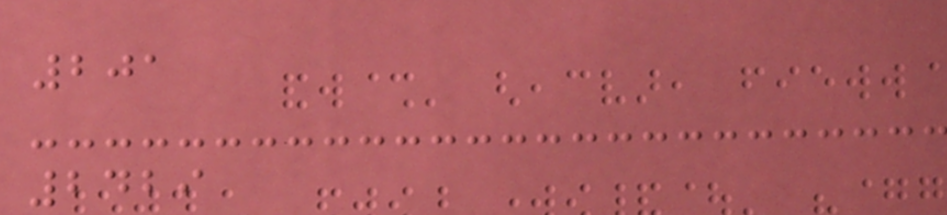201
2429
